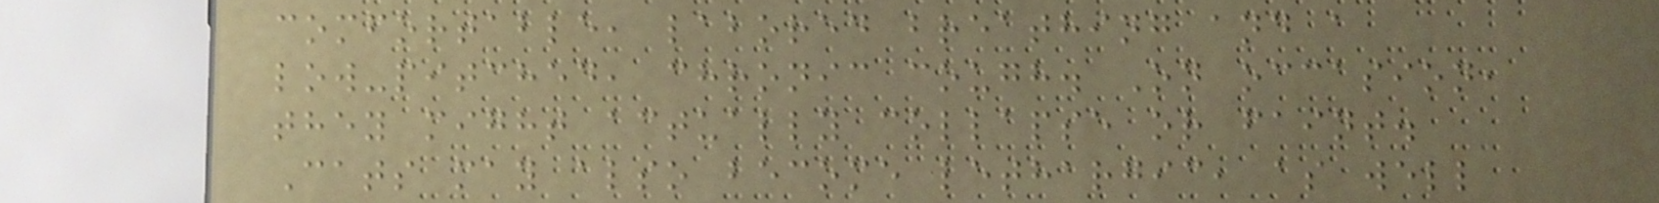comfortable, labored breathing and a
low-pitched, chronic cough. On occasion,
they might actually collapse or faint.
Cats may also become lethargic, as well
